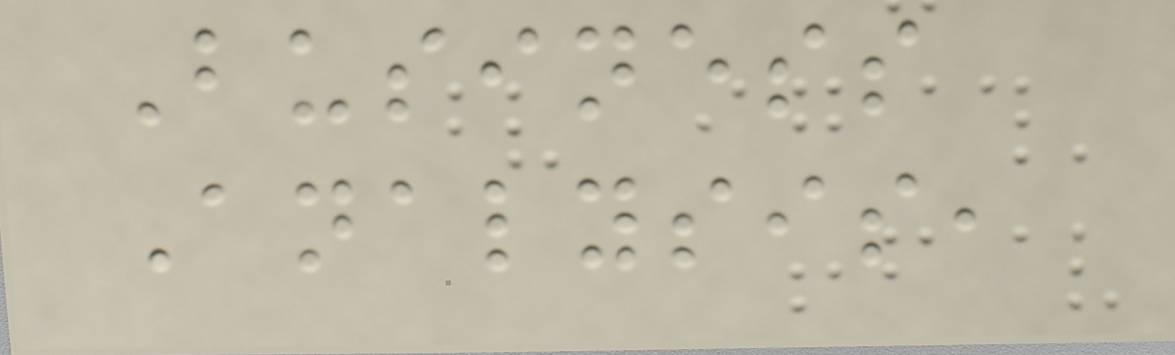Business
Analysis,
